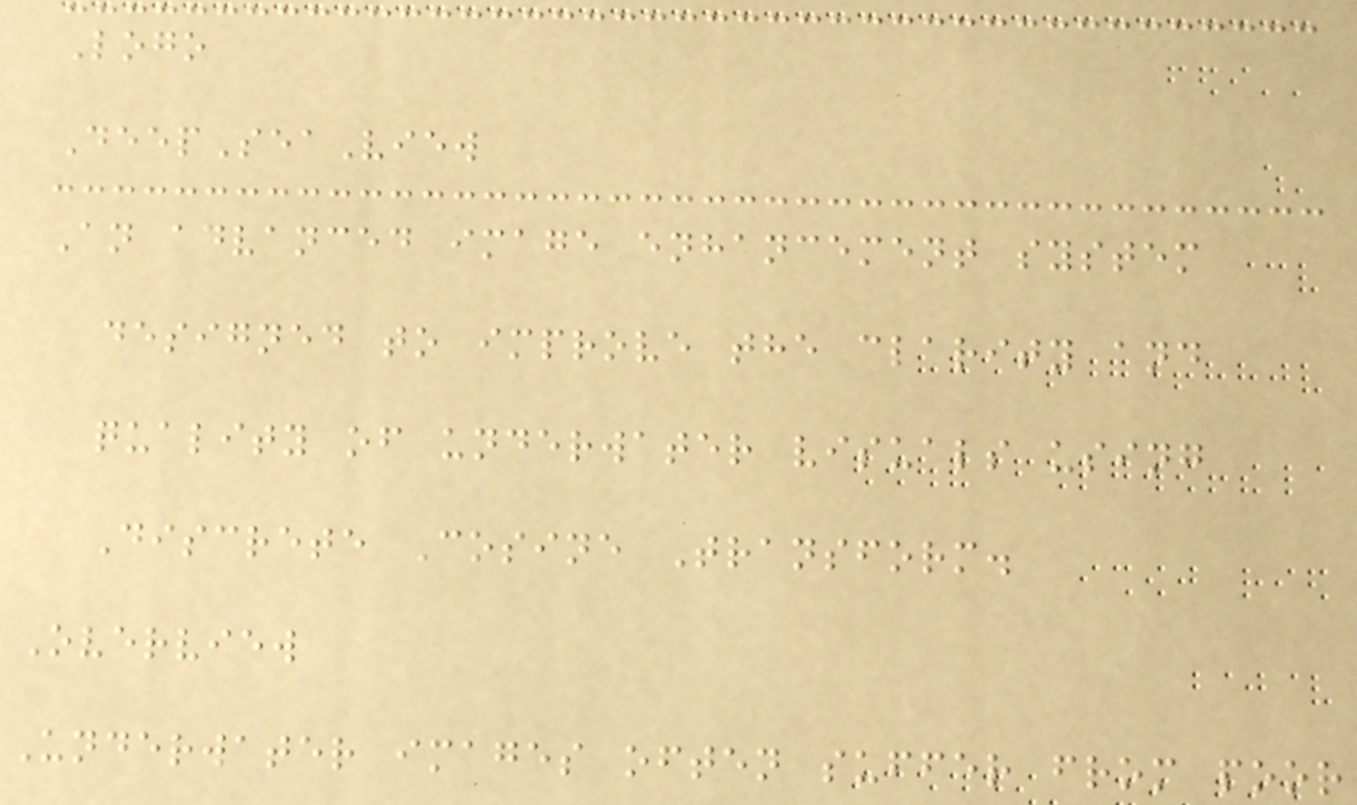Logo
DeepSeaView
An advanced image enhancement system
designed to improve the clarity and
quality of underwater visuals using
Discrete Cosine Transform.
Overview
Underwater images often suffer from poor
